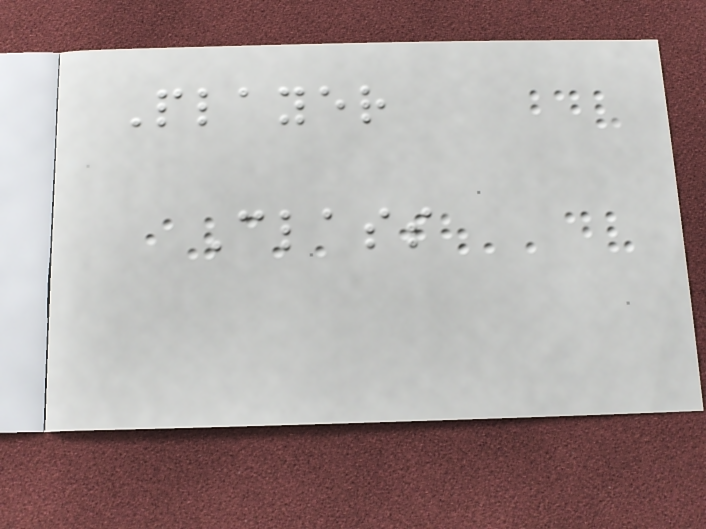Player
Class
